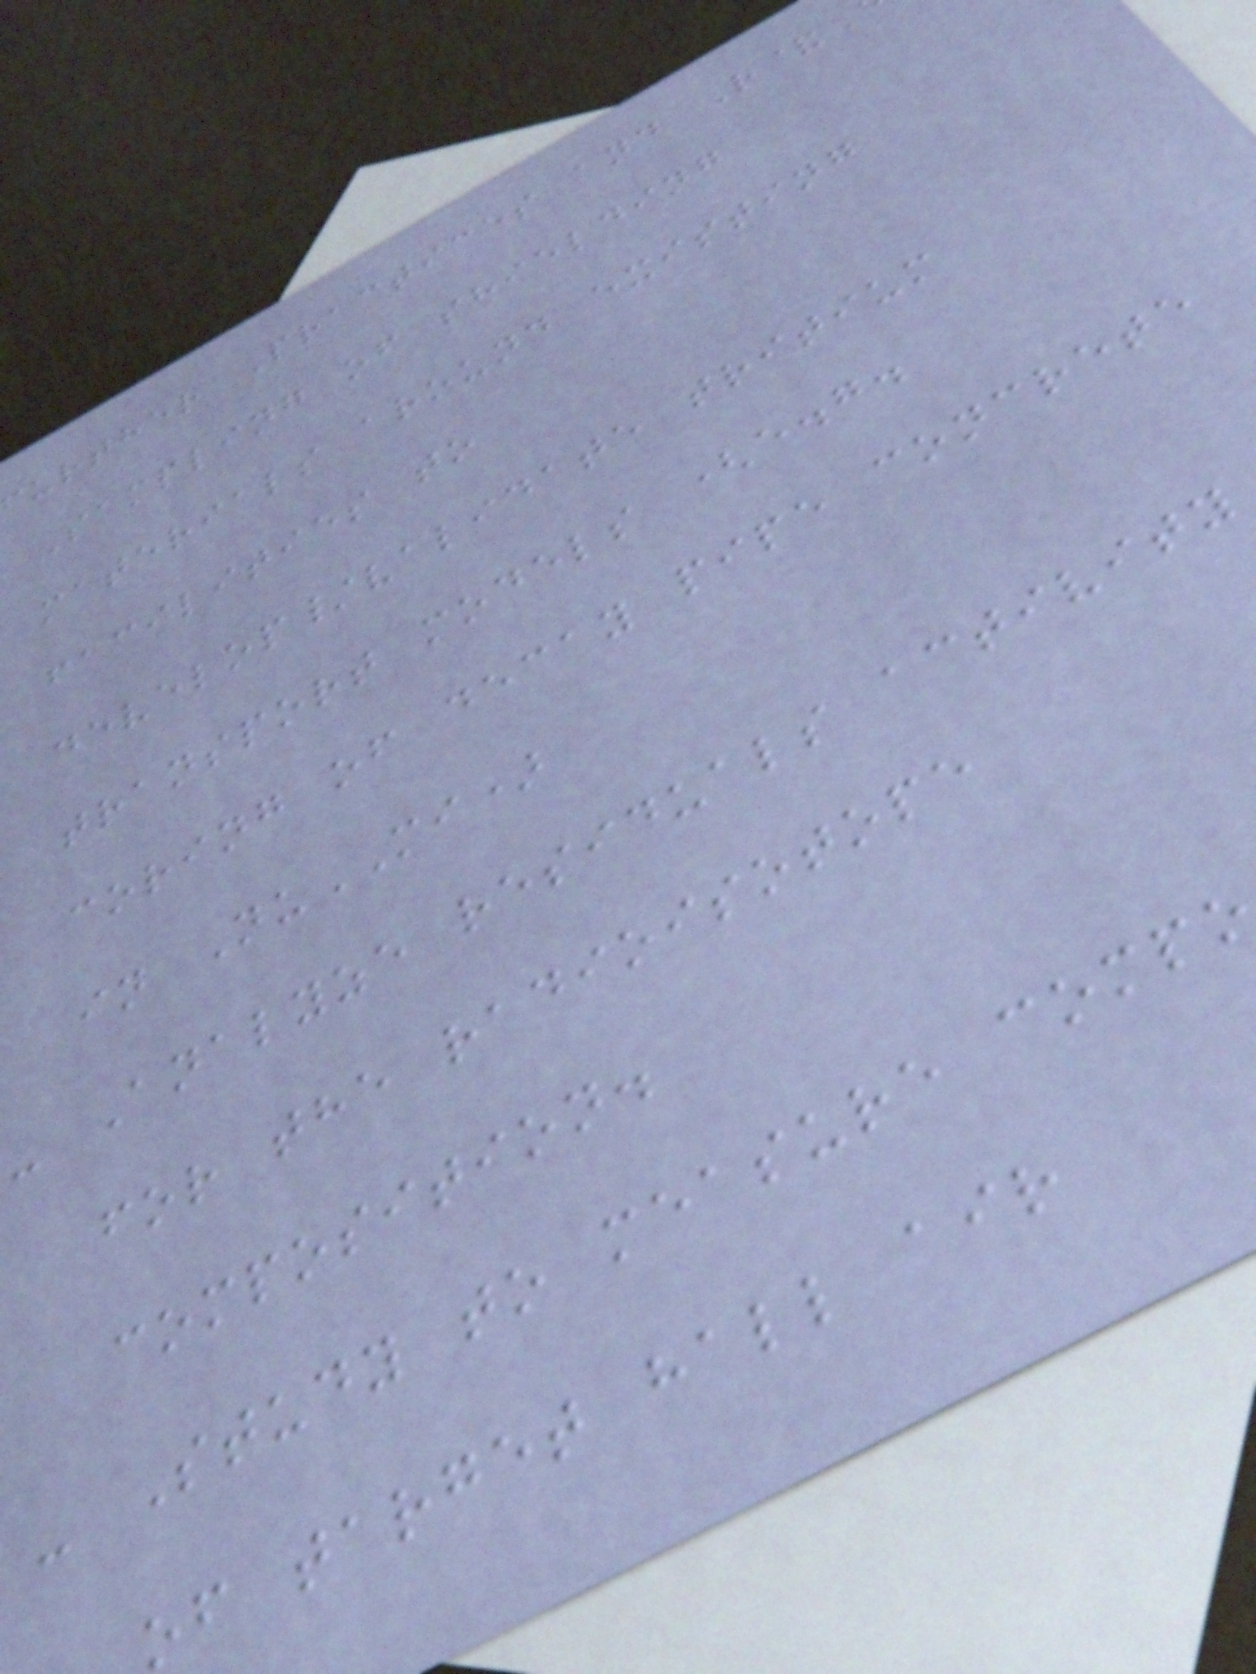further Practices and R&
Sampling of shielding
materials around existing
facilities to
develop/validate tritium
transport models (e.g.
coring of decay pipe concrete
in NuMI)
- Analyze residuals activity
for the radioisotope
composition.
- Study to measure comp
of target hall air
